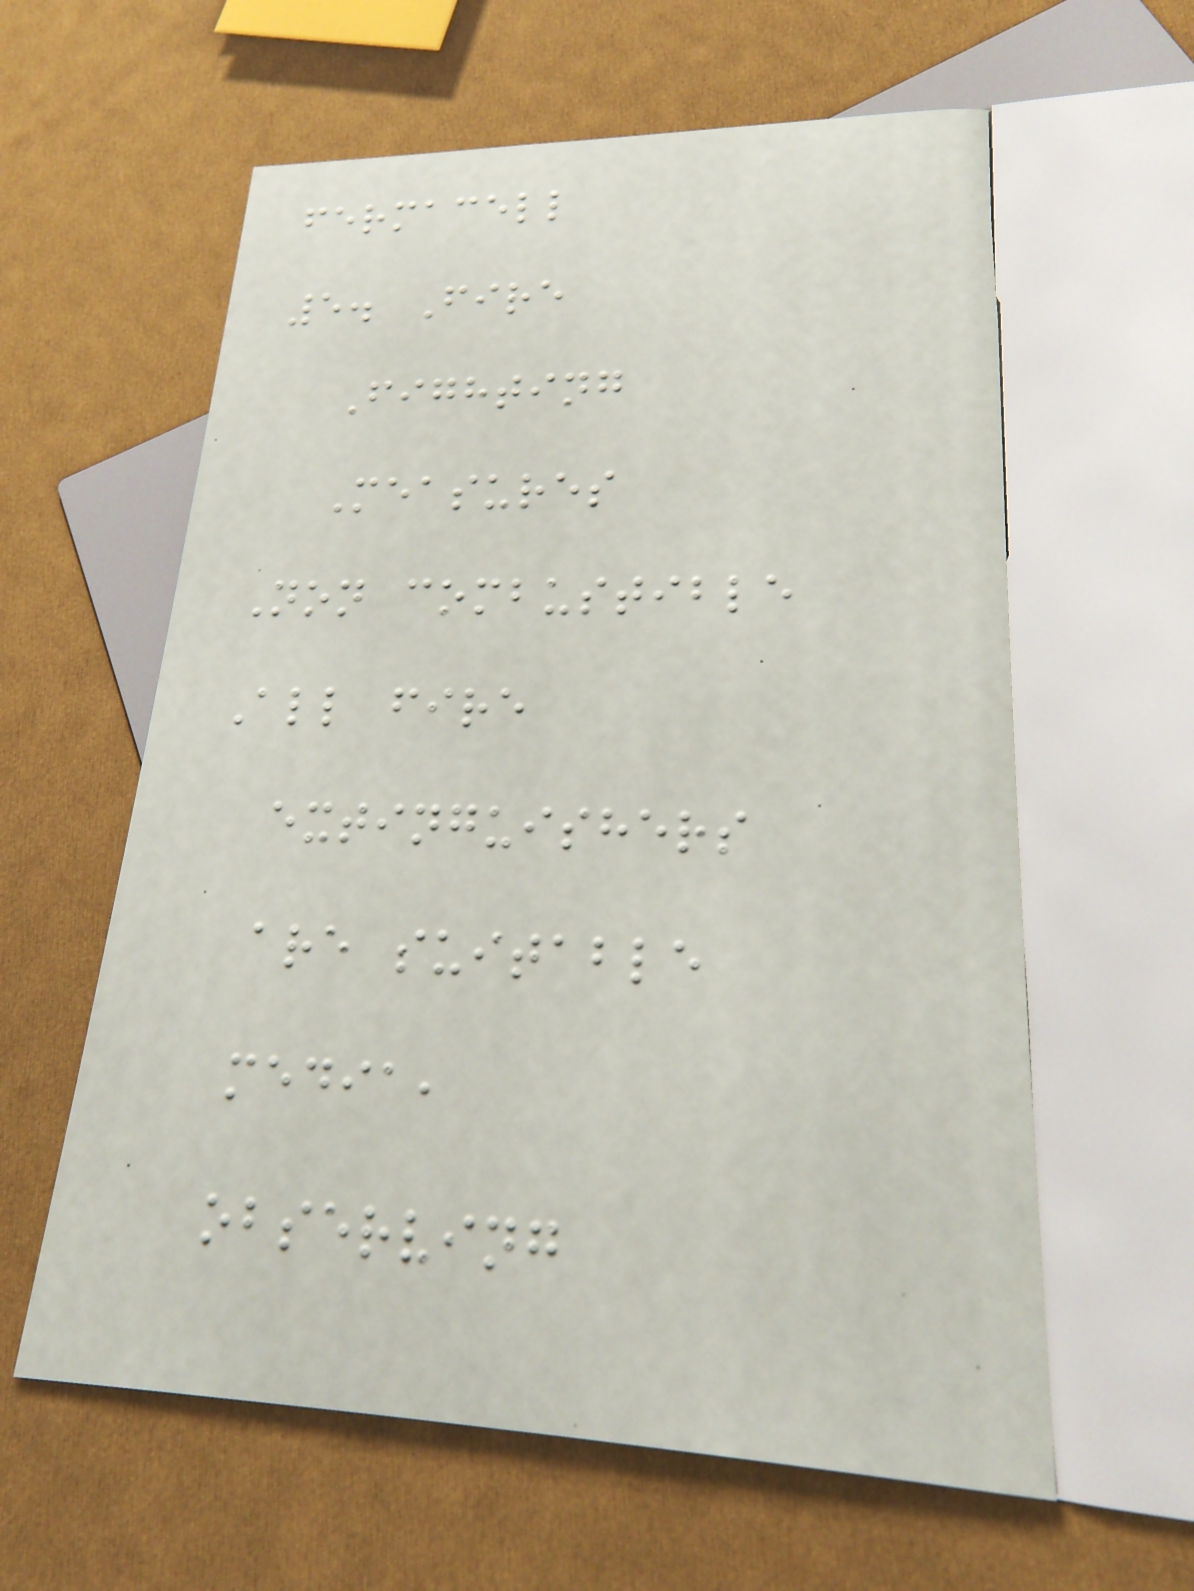fermacell
5. Fire
Fighting
Measures
Non combustible
All fire
extinguishers
are suitable
media,
observing
